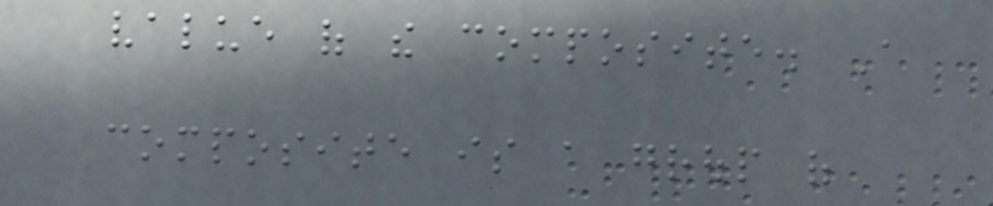value of the composite. A
composite is a group of
